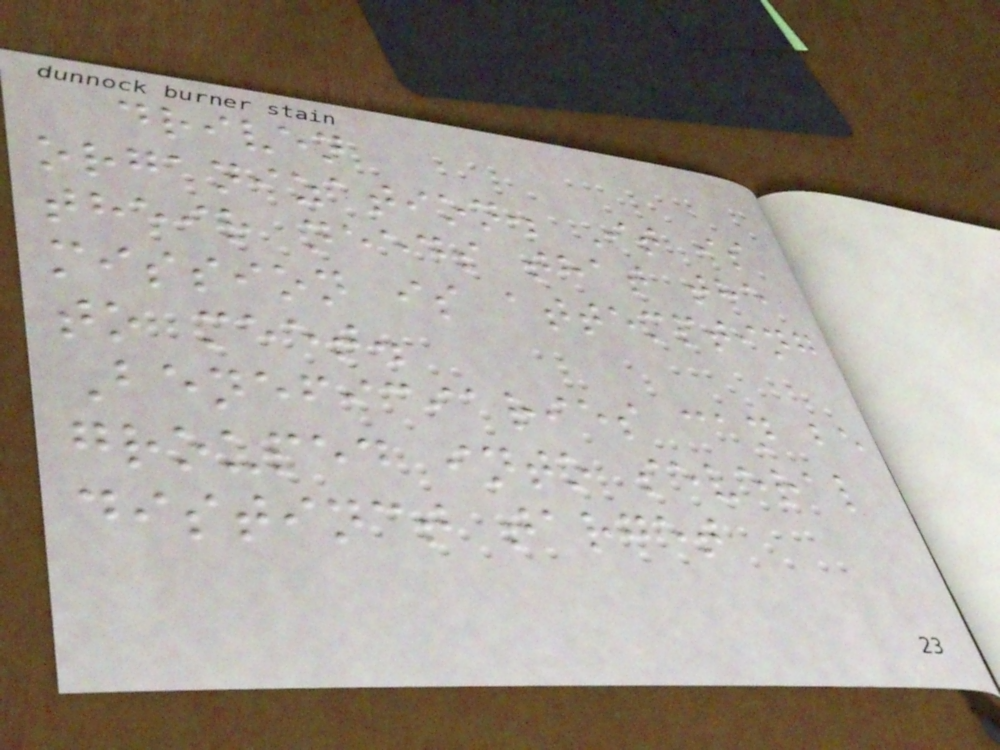driven
organization. It is
their needs that the
mission is attempting
to meet.
Beneficiaries can be
grouped into several
distinct target
